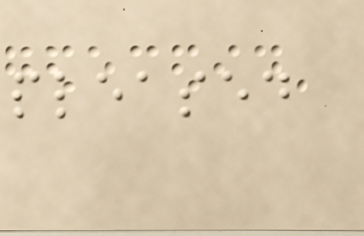pleased
